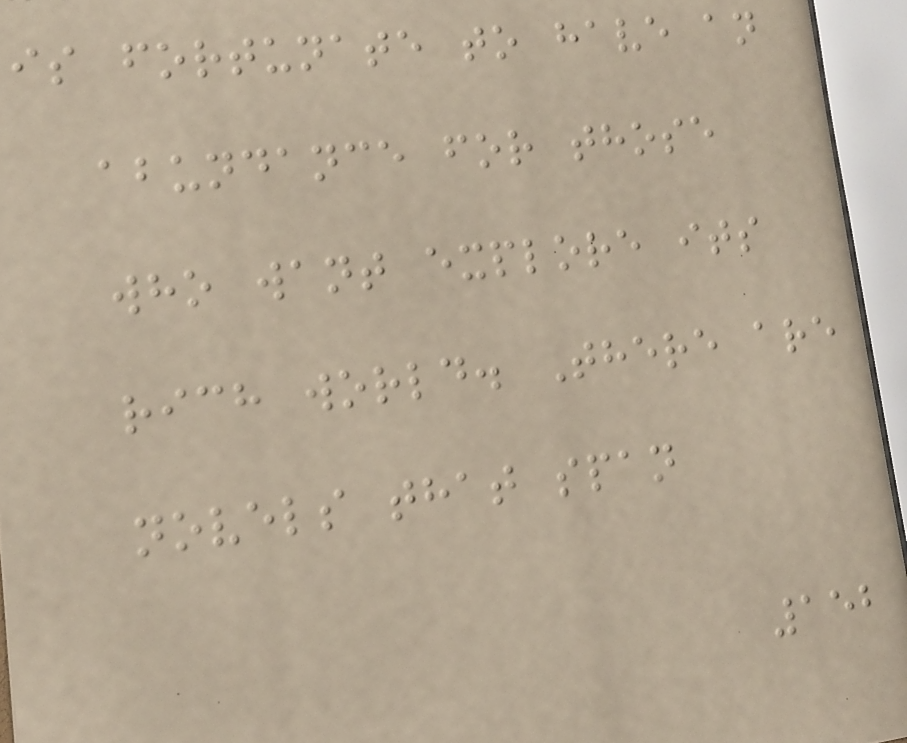is fortunate to have an
abundance for those
who want explore its
rich world. There are
novels that span
152
